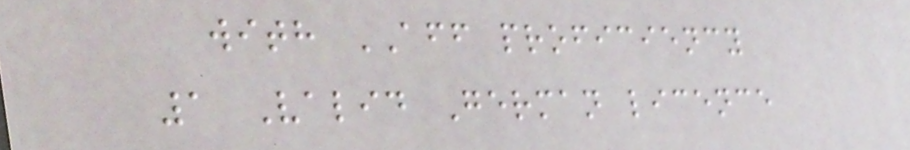with AFF proficiency
1 Valid German licence
